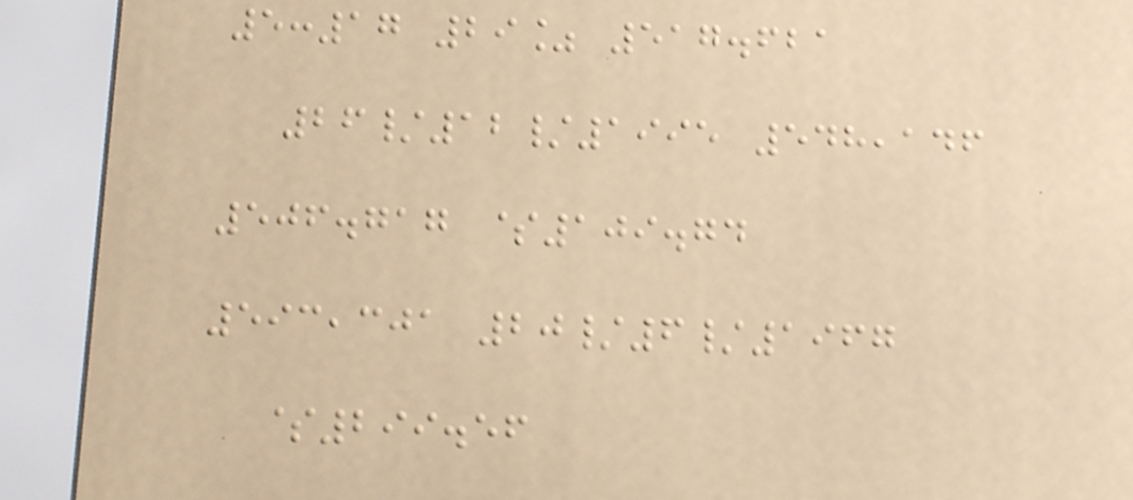5:17 29% 517.621
26/12/1995 548,146
506.717 $109.74
593,301 20/6/1967
$299.56
